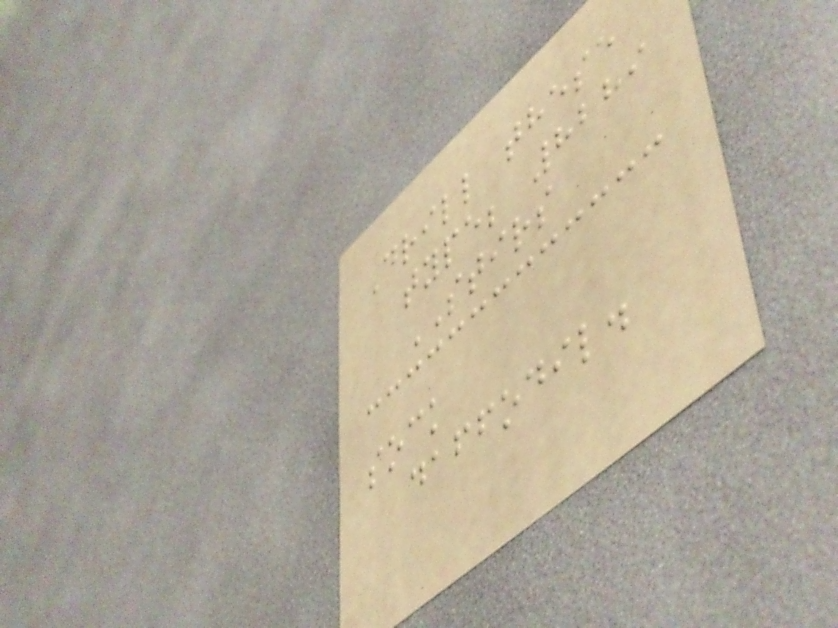Drill these
type; 8289
STIRS
sock
daffodil.
